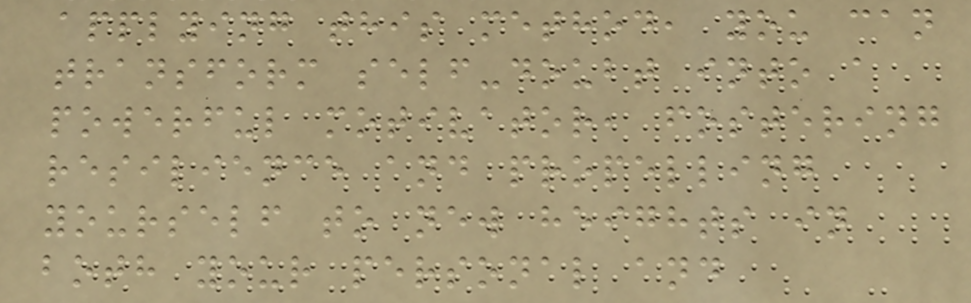applying this method, you can
transform self-doubt into a
powerful motivator, fostering
resilience and propelling
yourself to new heights in
both your personal and
